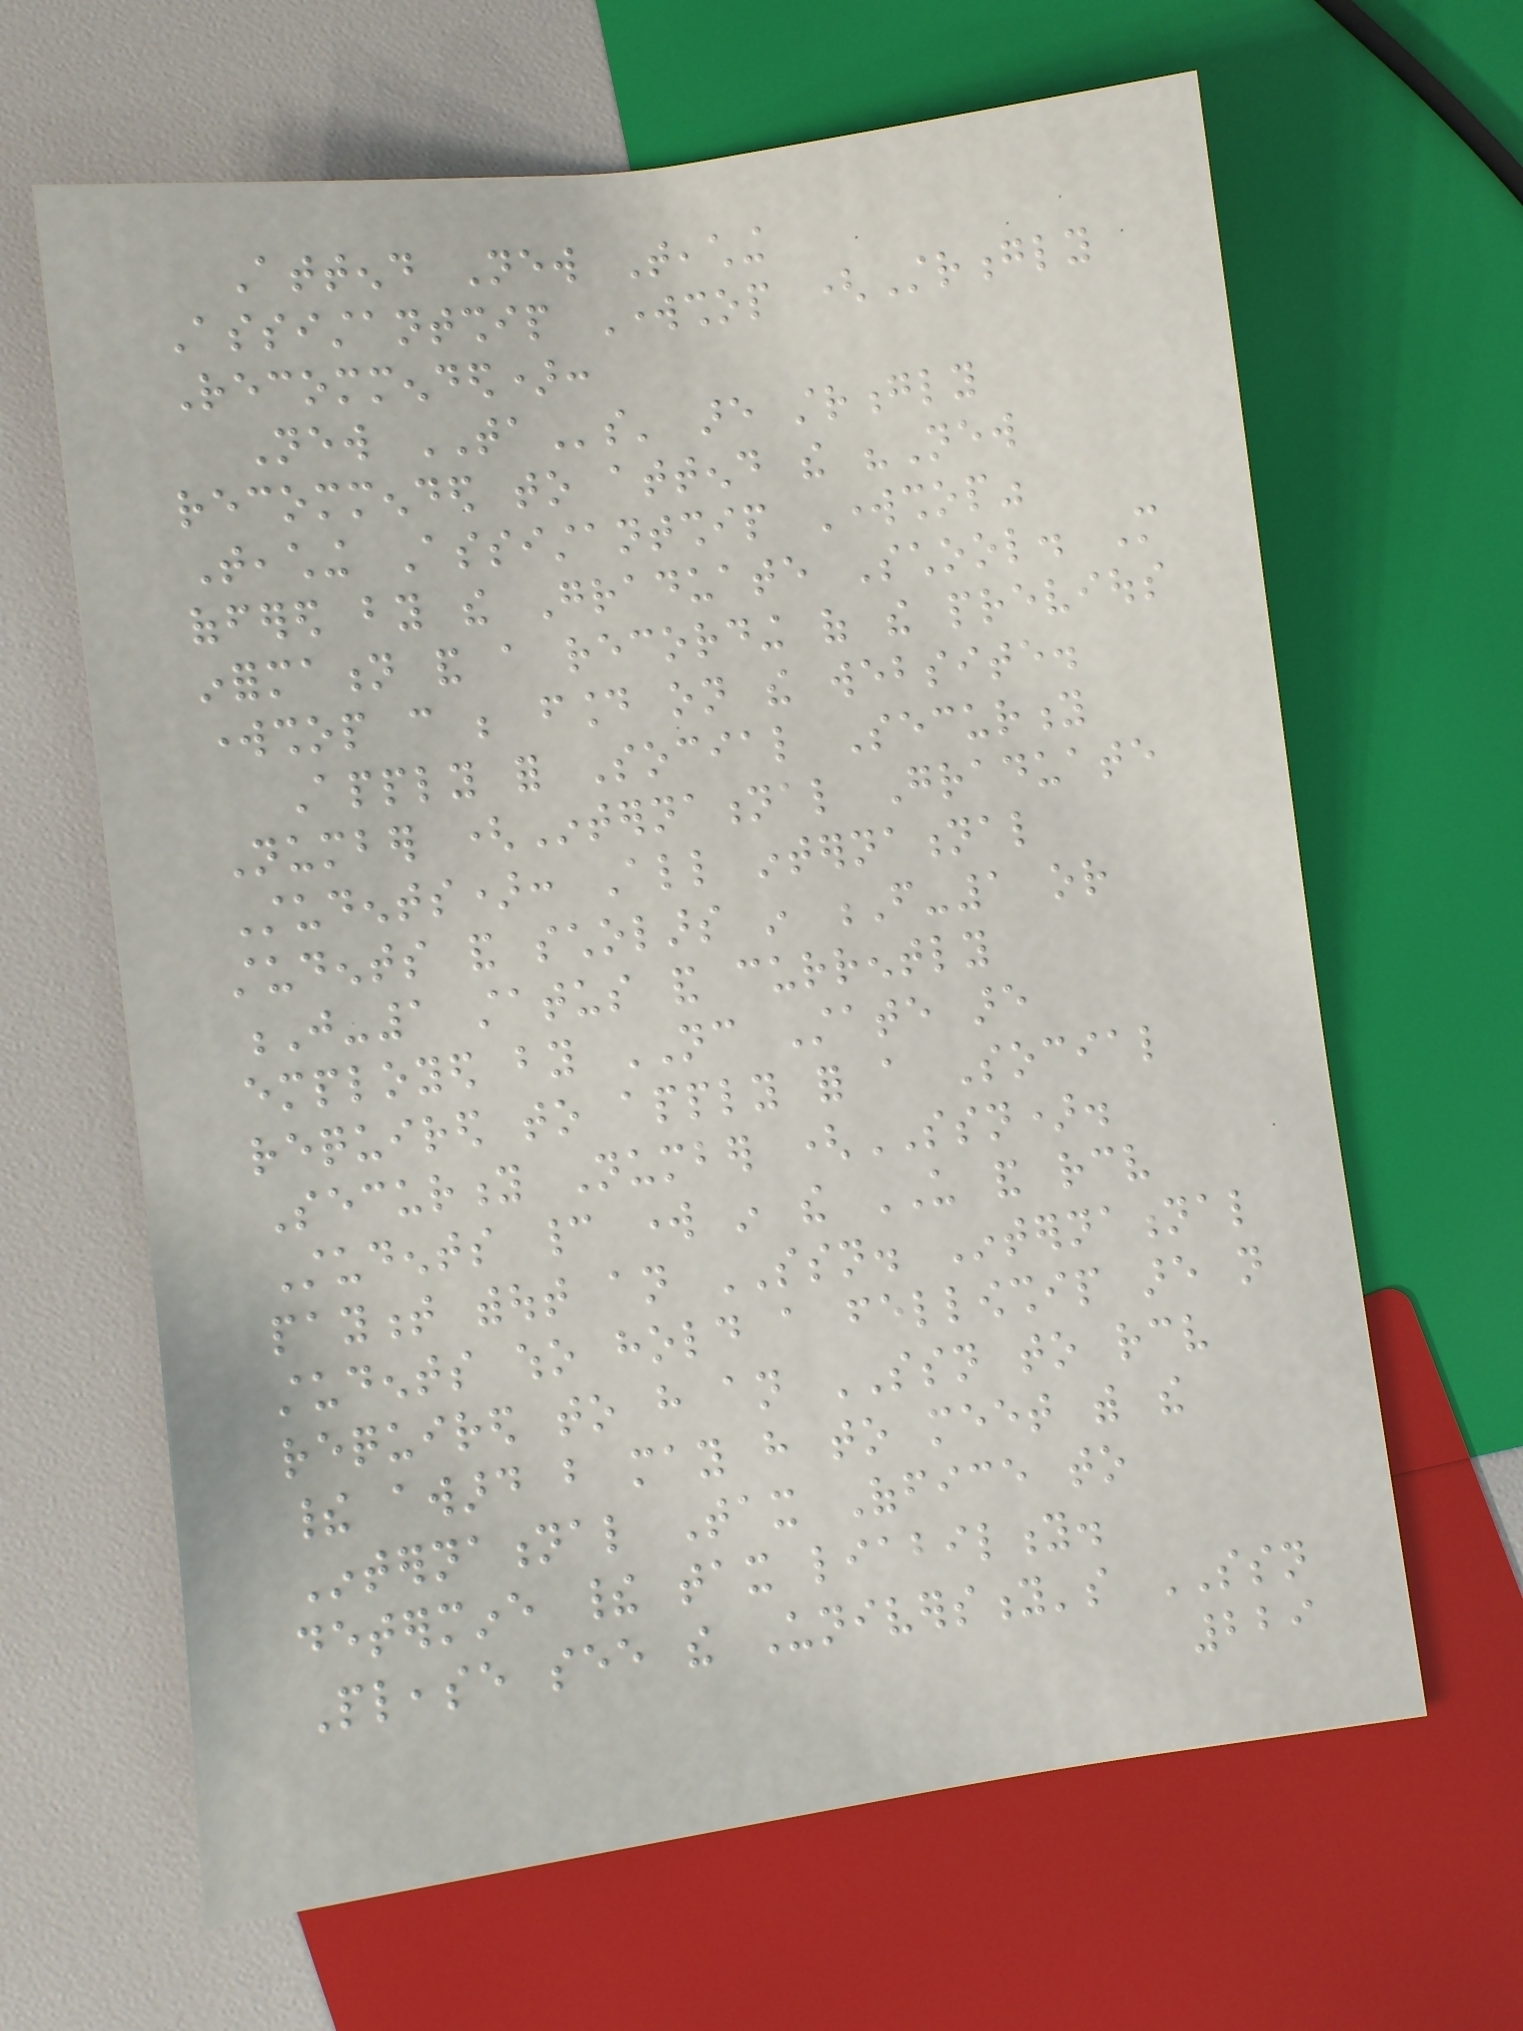Attend New Teaching
Assistantship Workshop (Strongly
Recommended):
New TAs' are strongly
recommended to attend the "New
Teaching Assistantship Workshop"
offered by the Graduate School. More
information and a recording of the previous
workshop can be found on the website.
Apply for Social Security
Number (International Graduate
Students): All international
students and scholars in F-1 or
J-1 status and currently
employed by NC State are
required to apply for a Social
Security Number (SSN).
Students cannot work in the US and receive
payment without an SSN. International
students who hold a fellowship are not
required to have an SSN to receive
their award but may have to meet with the
International Tax Office to
determine their tax liability.
Please see the University's SSN
229
